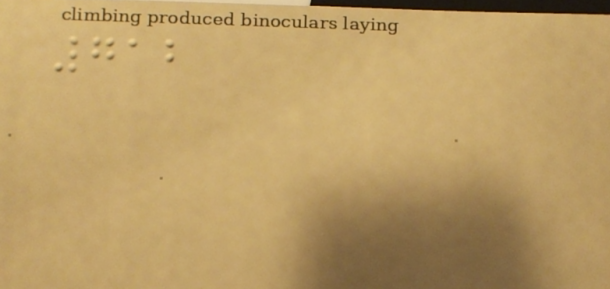712
